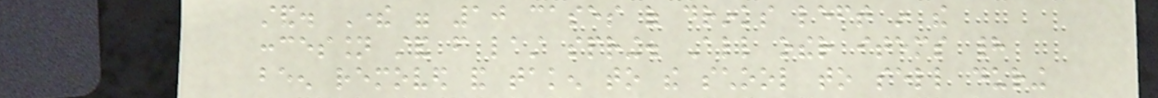stand. There were 10 cases of drinks left in the
concession stand from last spring. All other items had
been removed and taken to the school to sell during
